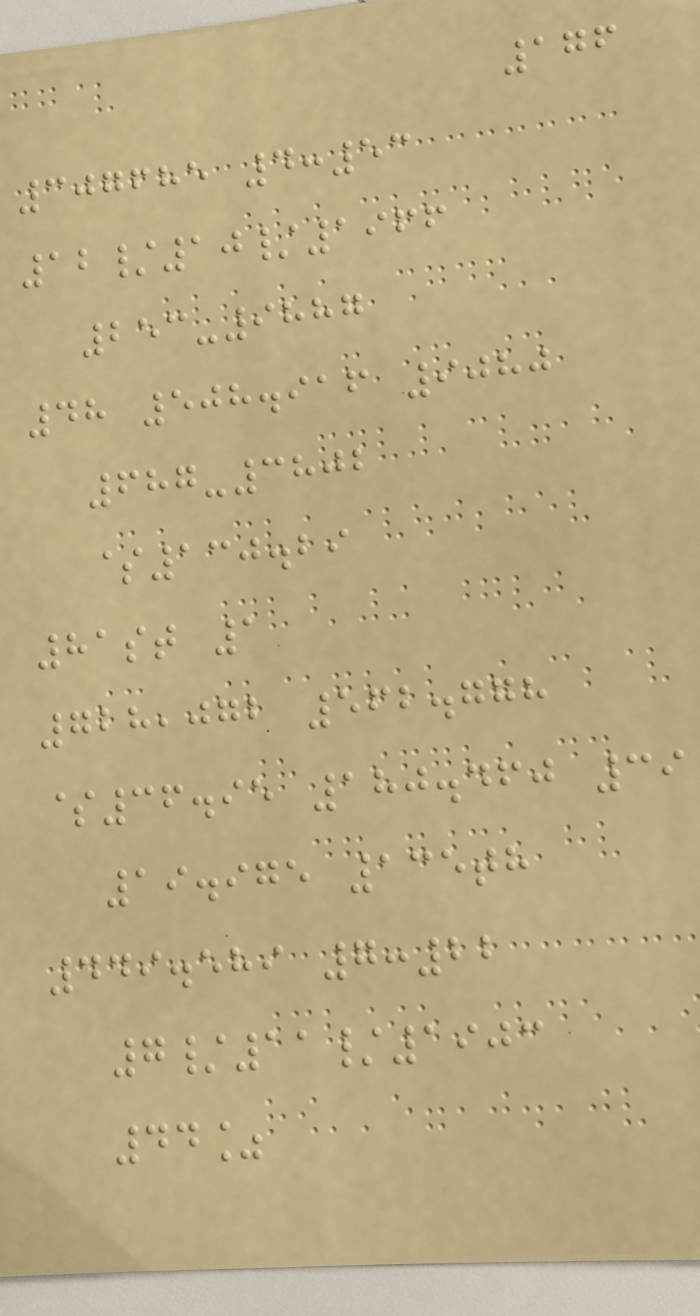176
307685 4:53
12/10/1966
253-9887
48 508.916 9080
687-3802
$130.29
81st 1
728,072 562.778
$36.95 180.460 39
19.975 135th
449.589 7:22
7/11/1903
44%
